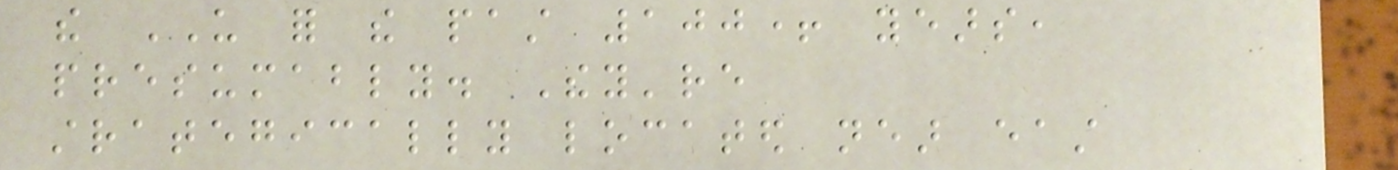the US for the past 100+ years,
presumably. They're
strategically located near east
